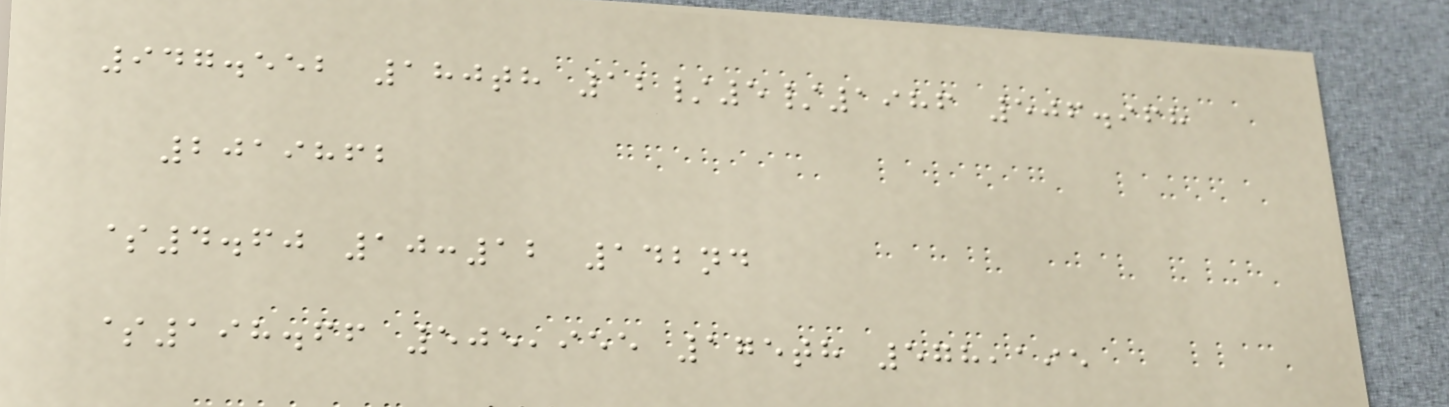947.552 180th 12/5/1986 506.968
2019862
$4.60 10:12 142nd
$198.66 505,955 175th 578,195
